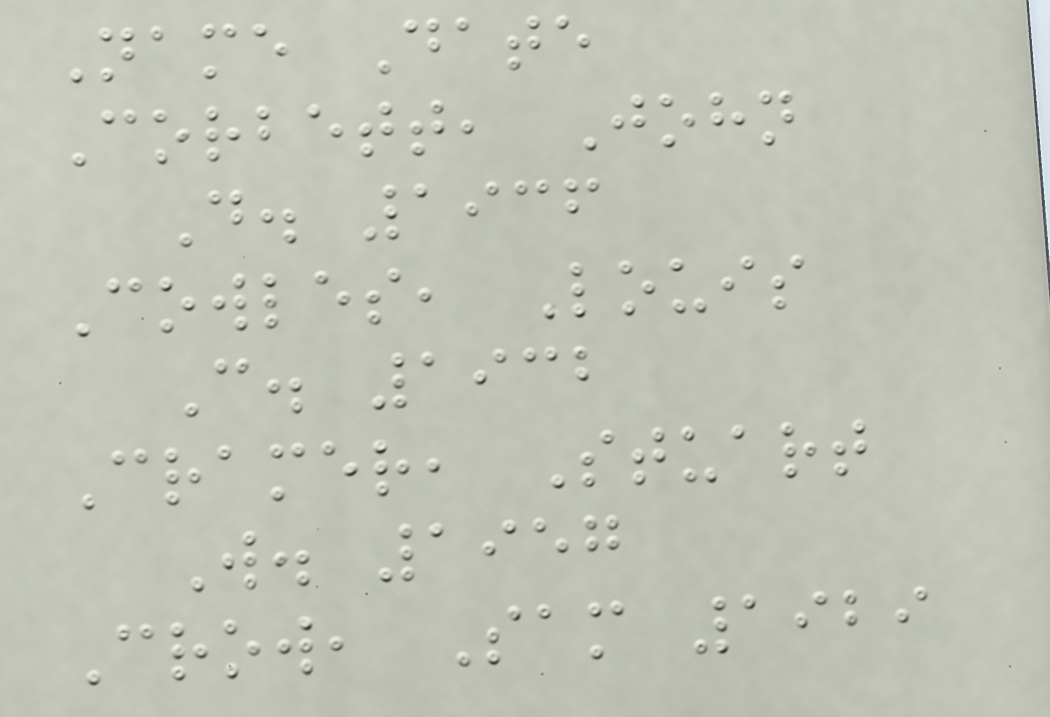Name Date
Corbett, John
D. 1936
Cowles, Louis
C. 1932
Cramer, Stuart
W. 1957
Crow, Sam 1929
